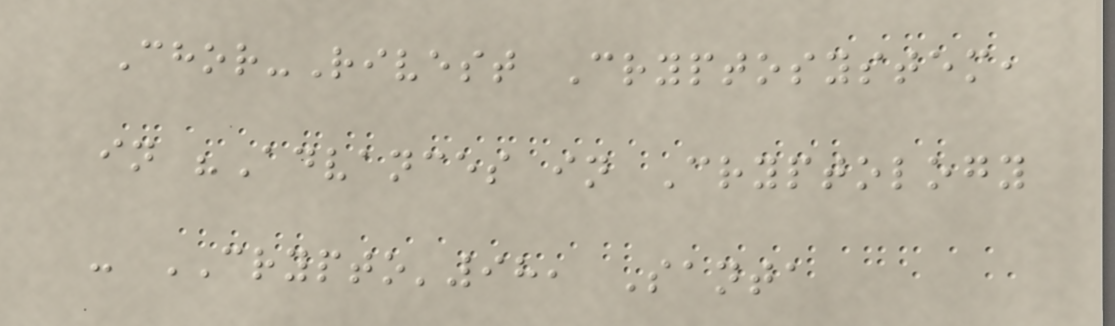Chor-Rivest Cryptosystem,
in "Advances in Cryptology
- CRYPTO'98, Santa
